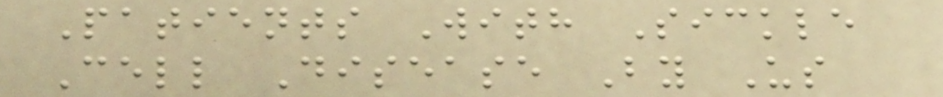Patients With Sickle
Cell Disease By Us
